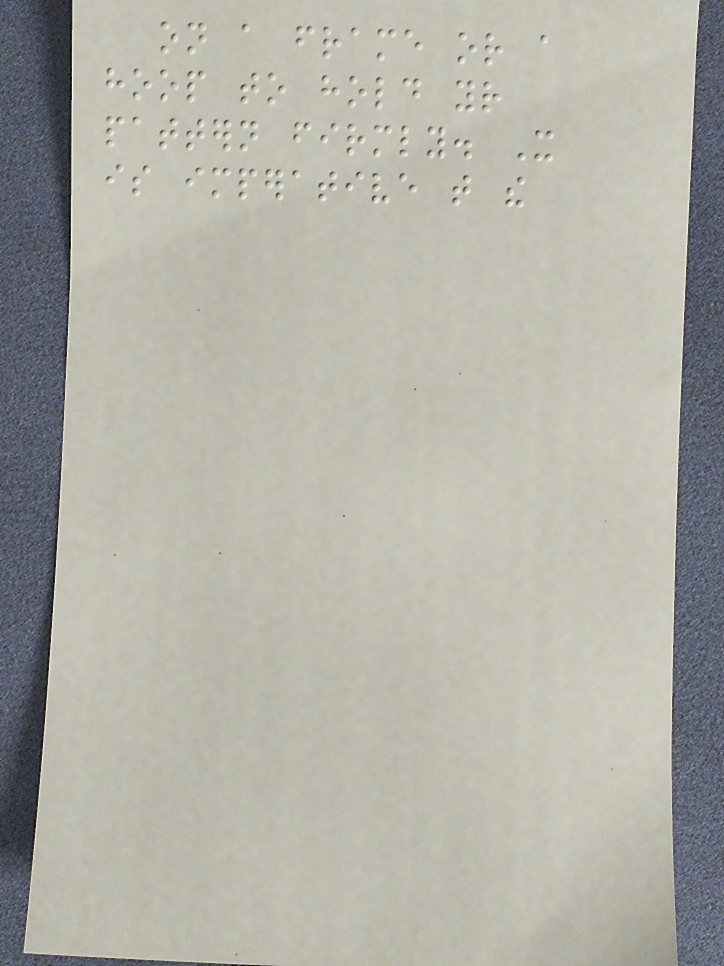on a frame or a
hoop to hold your
pattern firmly. It
is imperative that the
